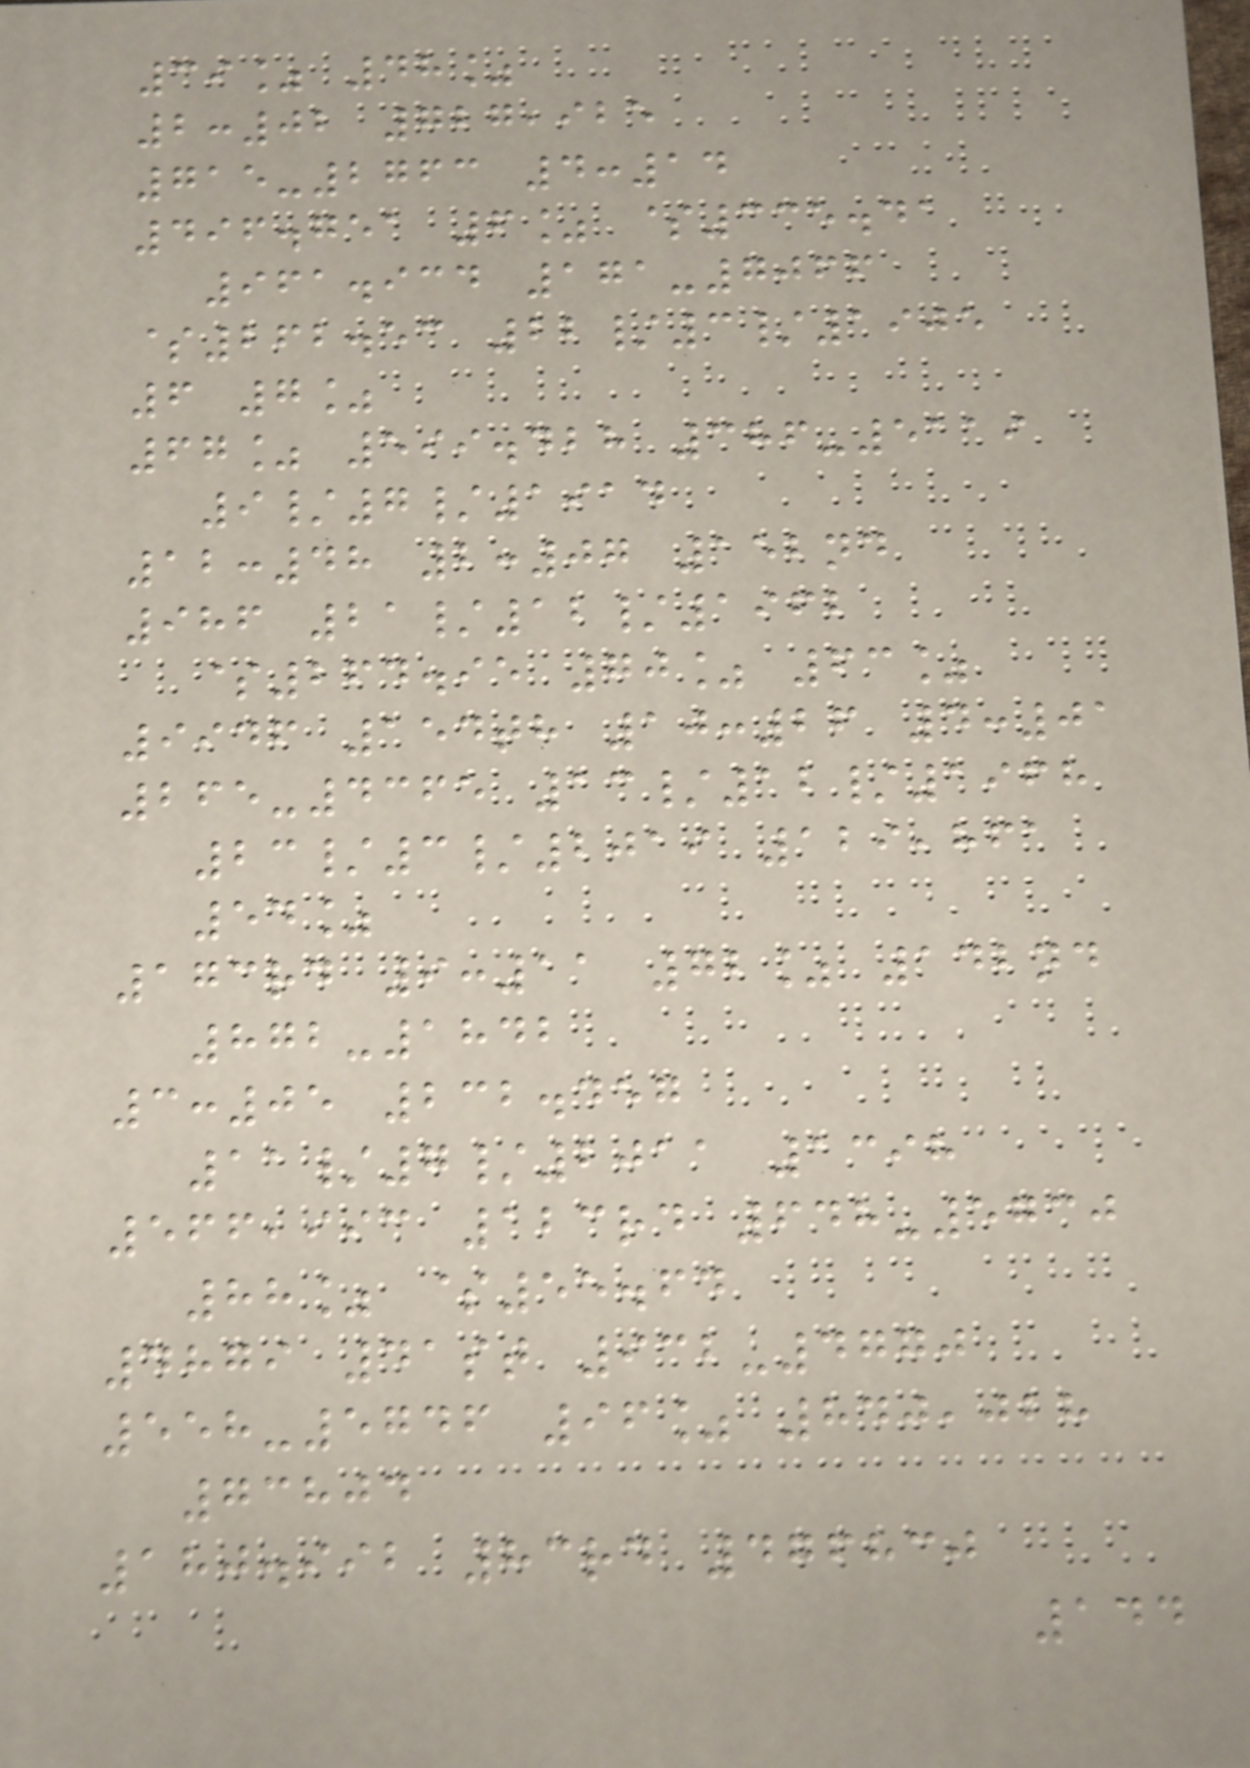39% 48%
2:02 727,925
715-2763 4:14
496.751 6% $335.41
961.934 171-7066
$262.53 22/3/1905
6 7%
67% 599.428 386-5119
9/7/1914
12:48 2:07 152nd
986 21/12/1962
$264.95 70% 63%
9946 154th 10:26 4:01
265-4365 13/12/1968
23/3/2019 129,861
54%
173rd 9:11 72% 142nd
872-1842
3:05 232.457
11/7/2011 1398
566,993 123rd 648-5730
88% $55.64
4879 41st 932-4770
558-5746 96% 840,028
73804
180.992 83rd 476830
144
